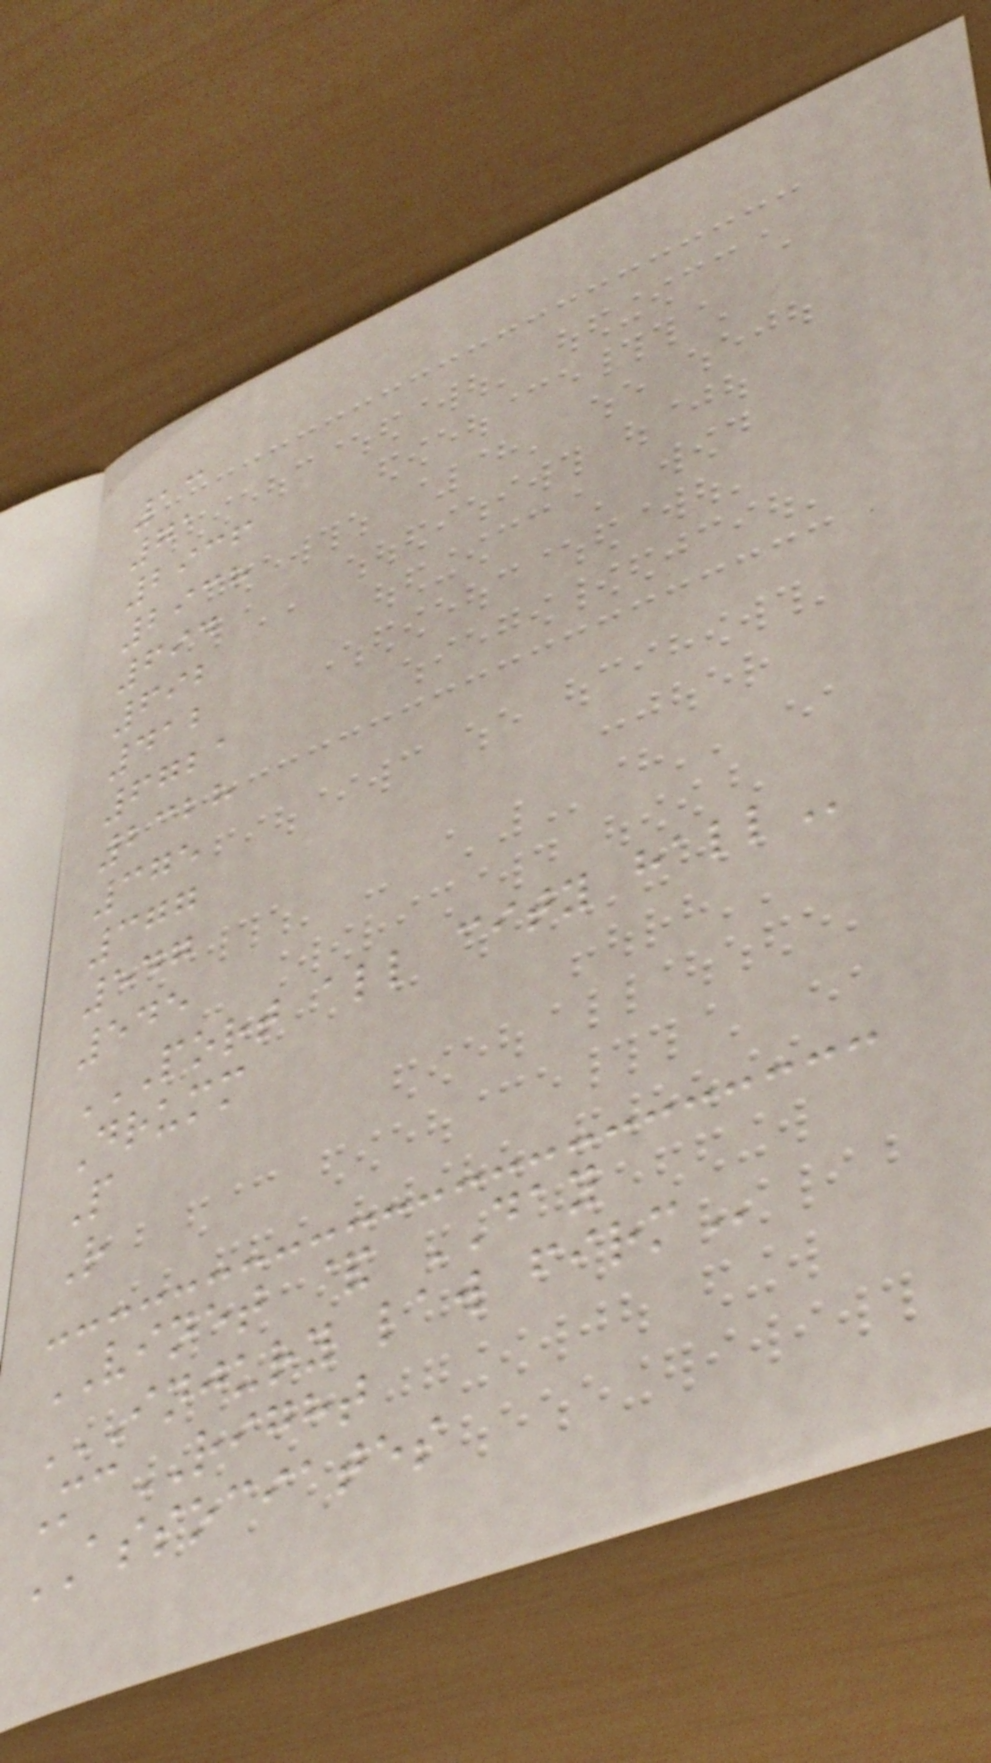13
71
2936
2938
694
692
412
6721
2328
375
377
547
545
PORT ALL CITY HALL
Drumm
P
R
VINET & DAY
INJURY LAW FIRM
McRIGHT
ASSOCIATES
